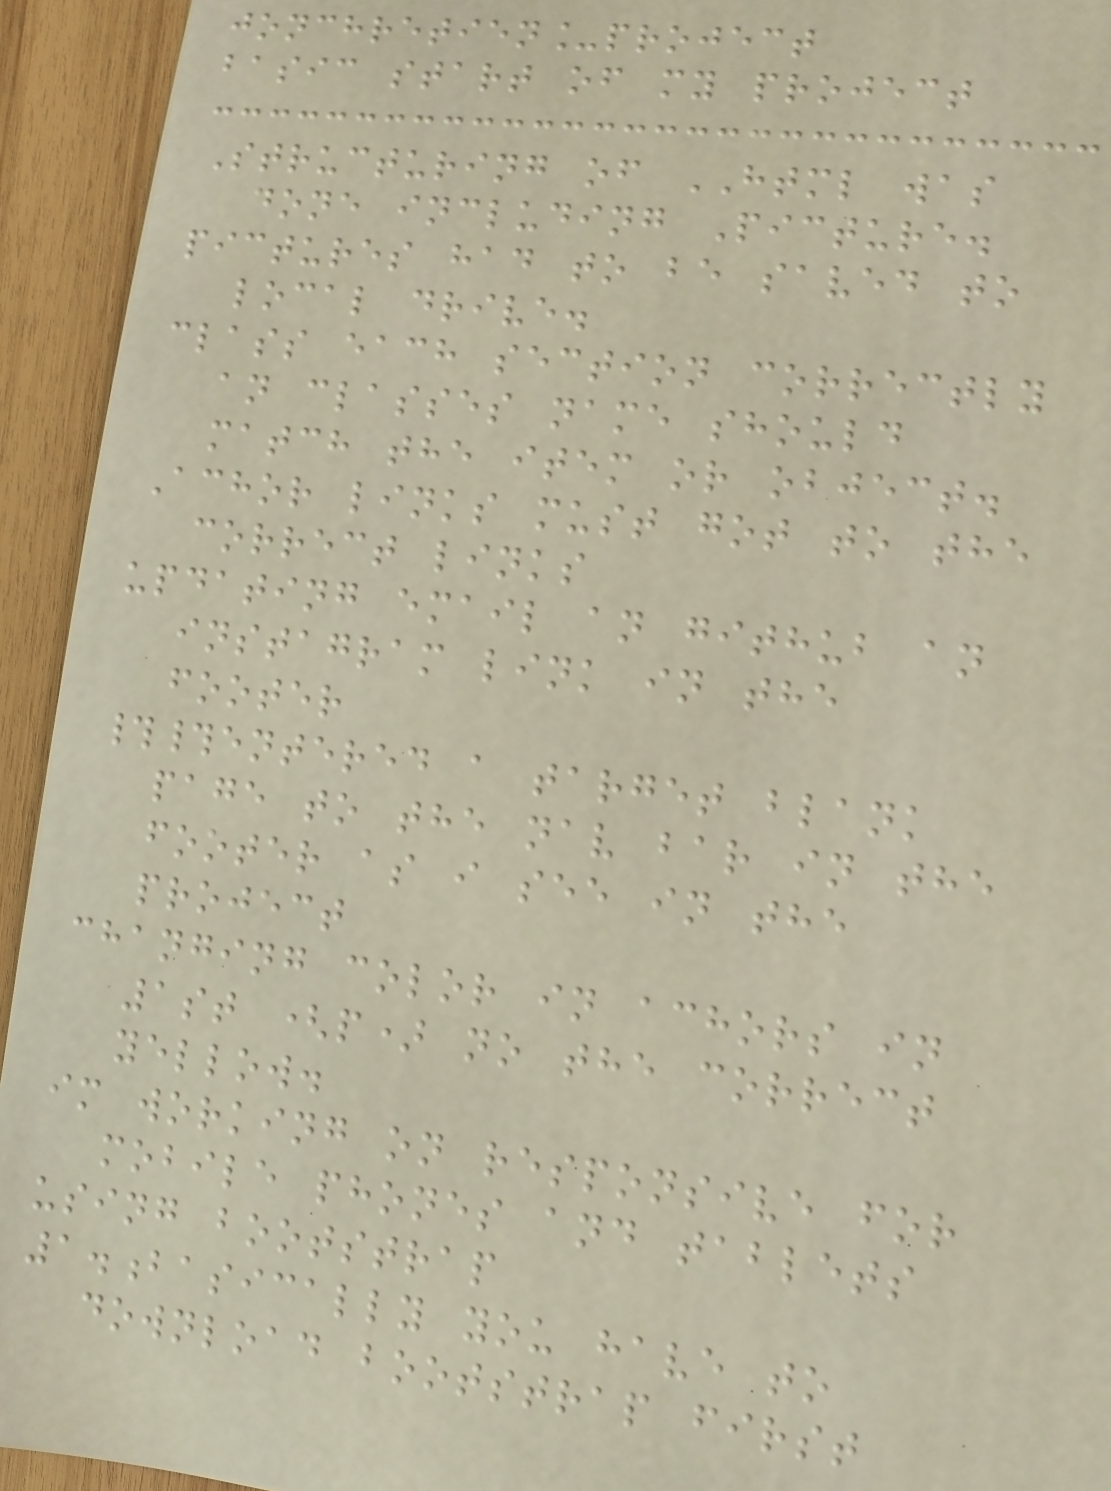jonchretien_project
basic start of my project
Structuring of HTML was
done including Picture.
pictures had to be saved to
local drive.
class each section correctly
an classes name should
match the item or object.
Achor links must got to the
correct links
updating email an github an
instagram link in the
footer
##entered a target blank
page to the nav bar in the
footer as i see in the
project
changing color in achors in
1st (p) no the correct
yellow.
im working on responsive for
mobile phones and tablets
using bootstrap
1.basically you have to
download bootstrap first
